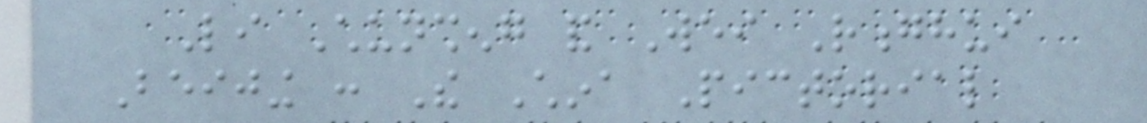Li Chunsheng and Wei Ronghui
Beijing : The China Pictorial
